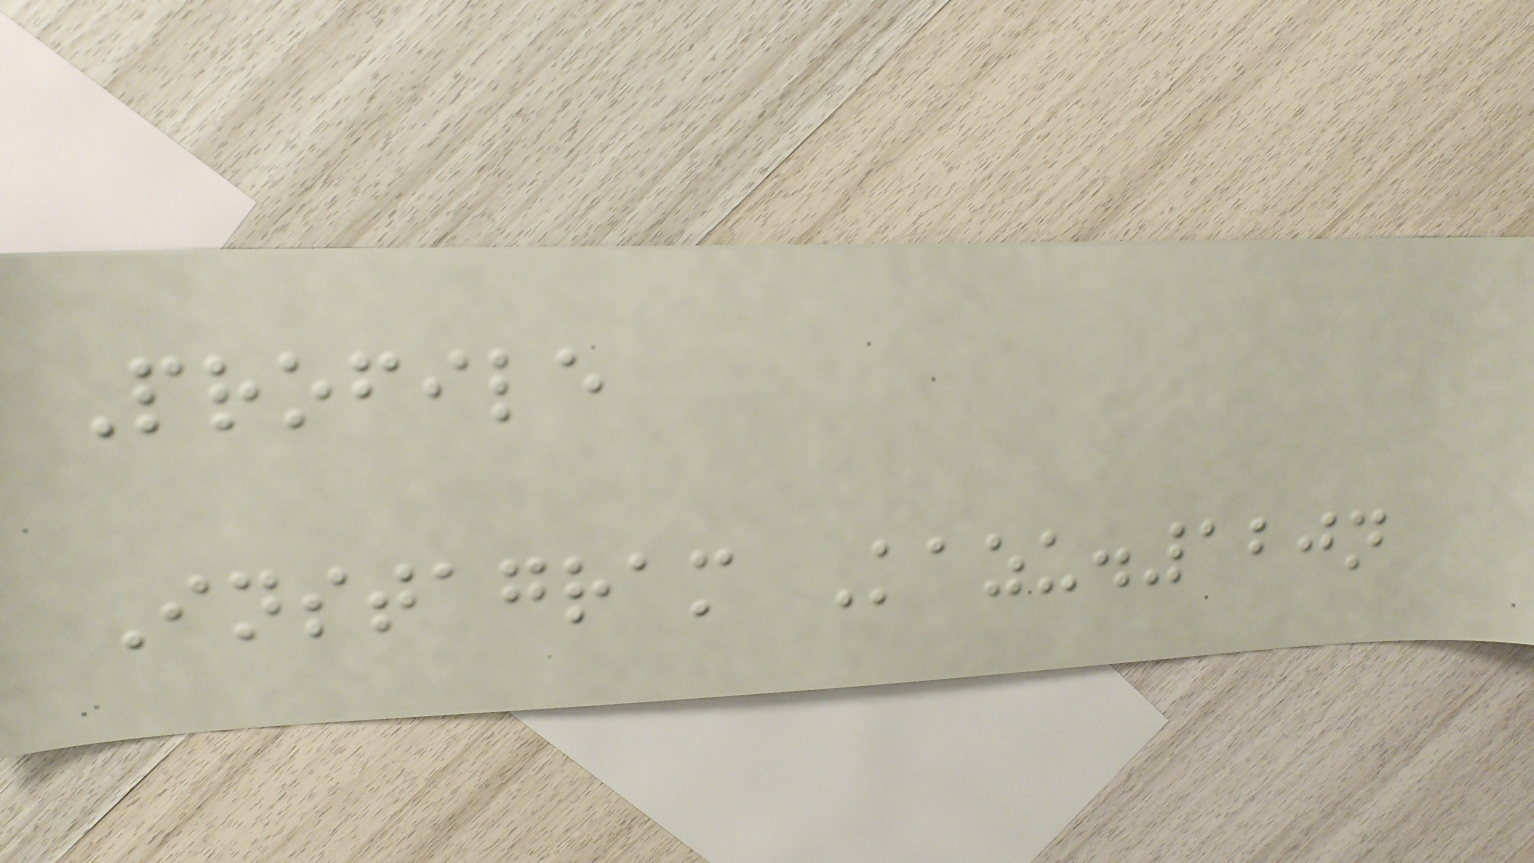Profile
Instagram Kazu.120n
